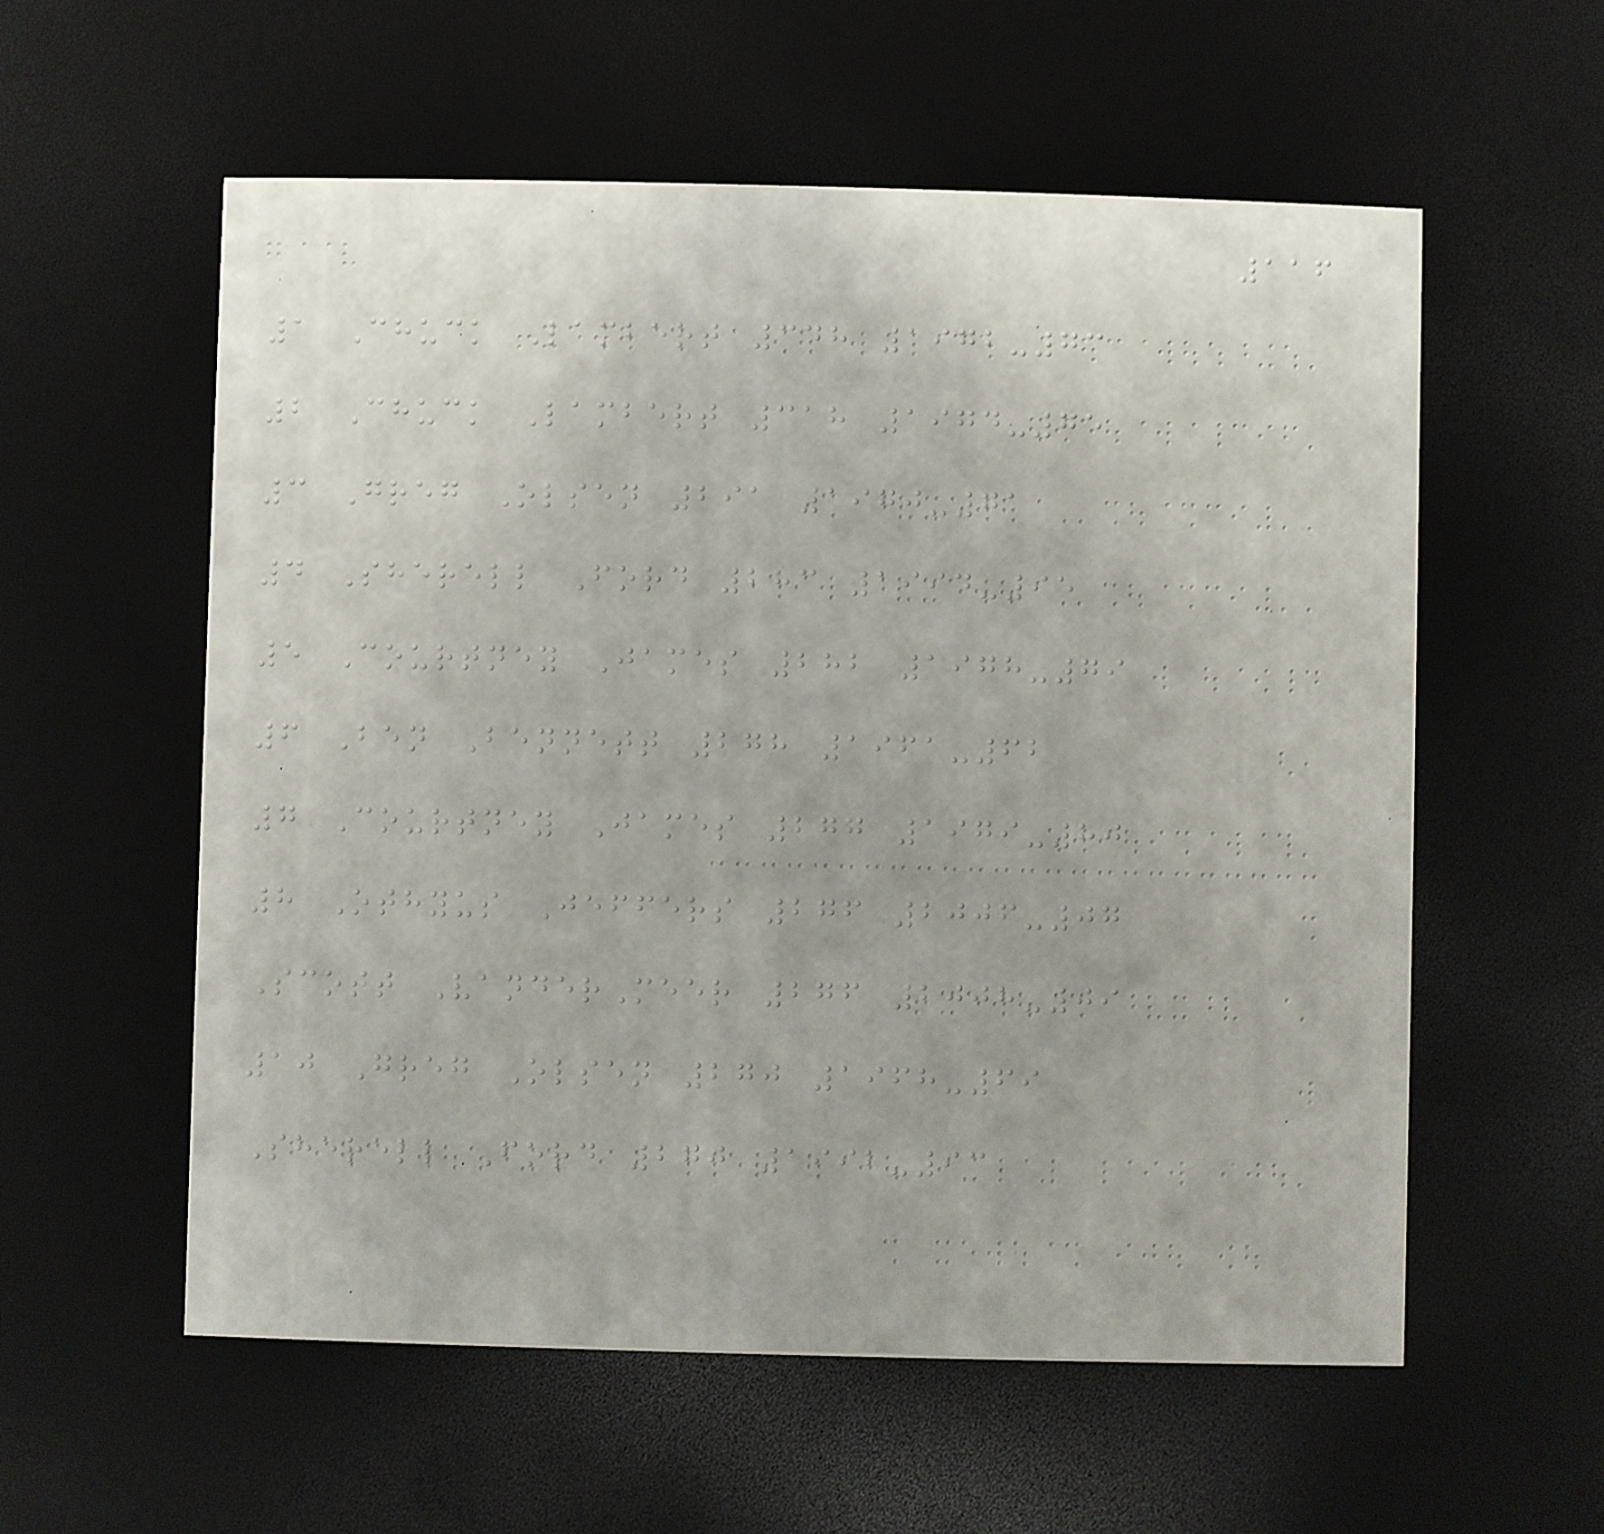116
1 Chuck Lambert 348 1972-73
2 Chuck Lambert 318 1974-75
3 Greg Olsen 291 1970-71
4 Sherell Ford 283 1994-95
5 Courtney James 282 1978-79
6 Ben Bennett 278 1961-62
7 Courtney James 277 1979-80
8 Othyus Jeffers 276 2006-07
Scott VanderMeer 276 2008-09
10 Greg Olsen 270 1968-69
Sherell Ford 270 1992-93
